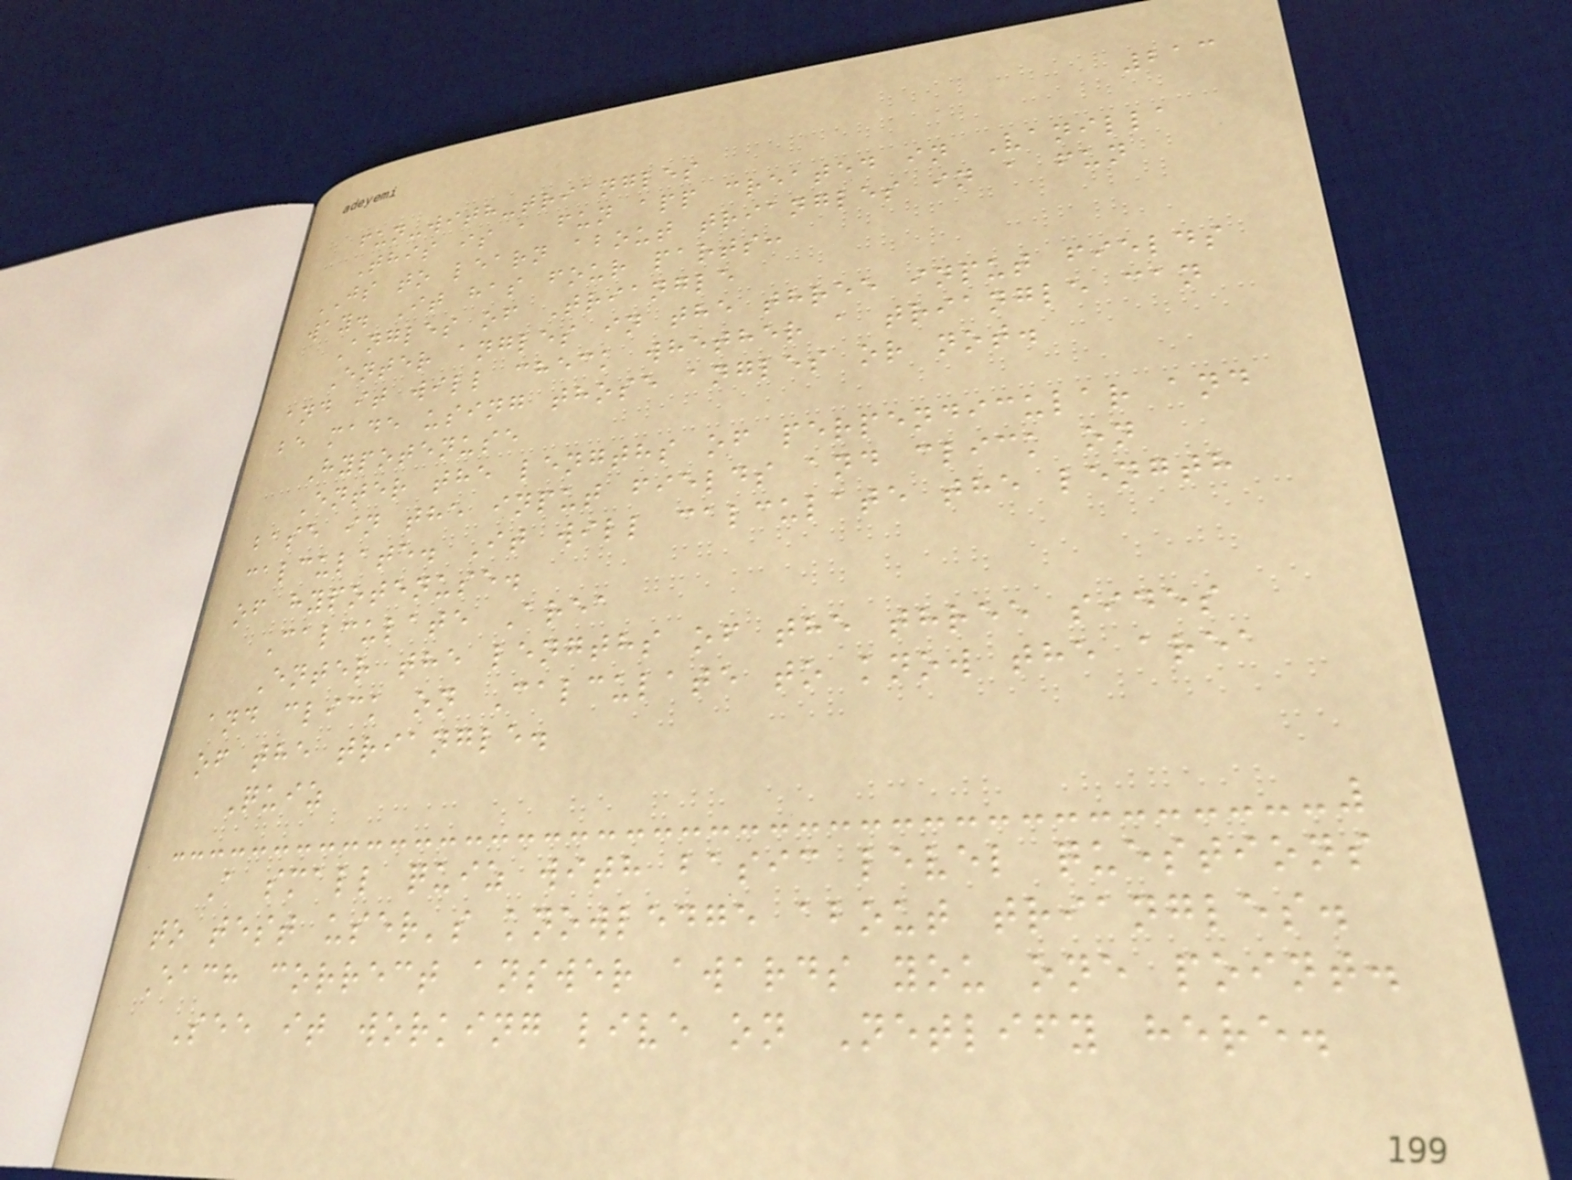213
fun-with-triangles
This is a fun app created in Vanilla
JS to learn about triangles in a fun
way. It has four parts:
Angles of Triangle
Enter angles in the three input fields
and it will check whether a triangle can
be made using those angles or not.
Hypotenuse
Enter the lengths of perpendicular and
base in the input fields and click on
calculate. It will calculate the length
of hypotenuse.
Calculate Area
Enter the lengths of the three sides
and click on Calculate to know the area
of the triangle.
Quiz
A small quiz with basic level questions
to test user's knowledge about triangles.
Each correct answer awards you one point.
See it working live on Netlify here.
